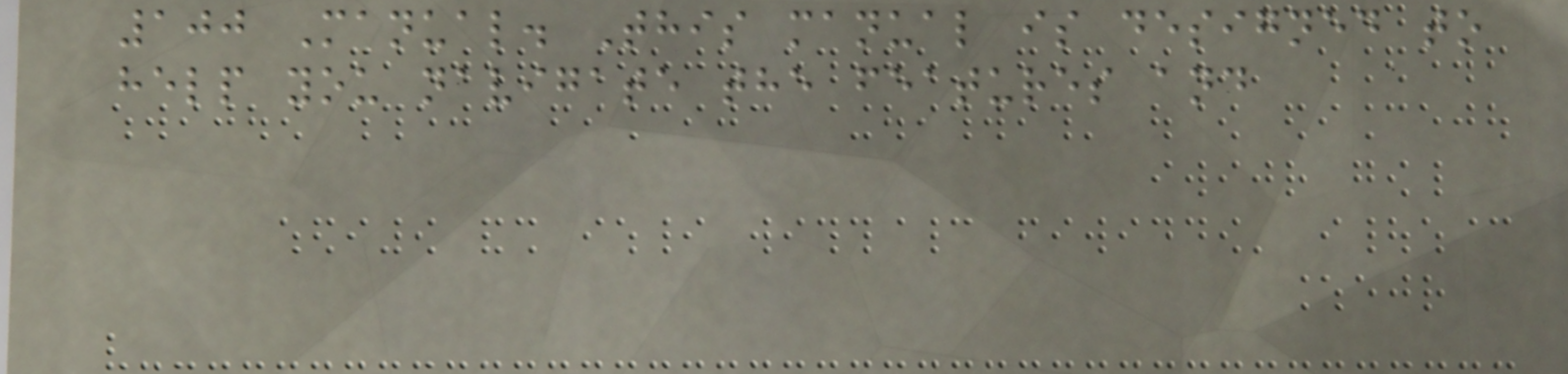100 Manual. This manual is designed to
help you navigate the features and
